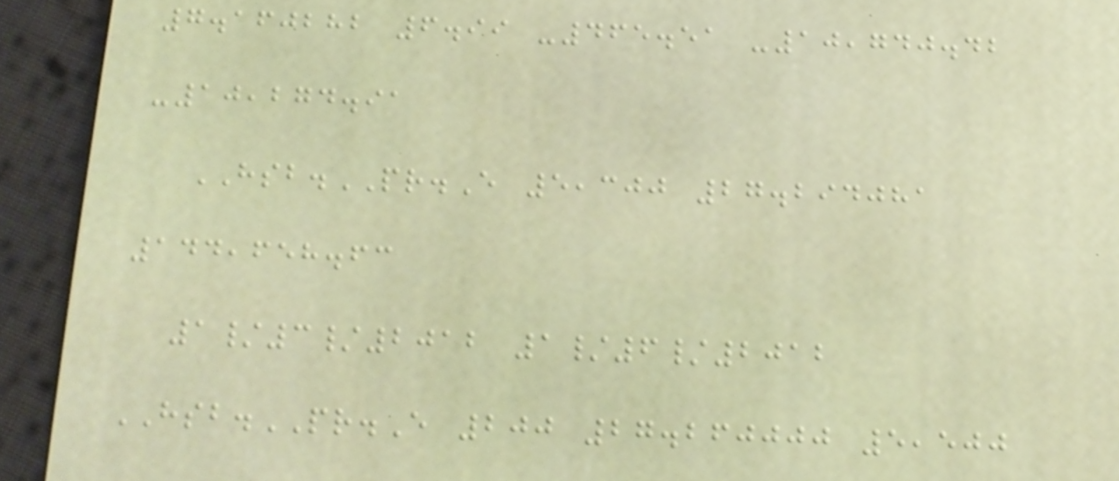7.160282 6.99 -465.51 -10,740.42
-10,274.91
HSB.PR.E 5,300 27.294081
144,658.63
1/3/2012 1/6/2012
HSB.PR.E 200 27.260000 5,500
